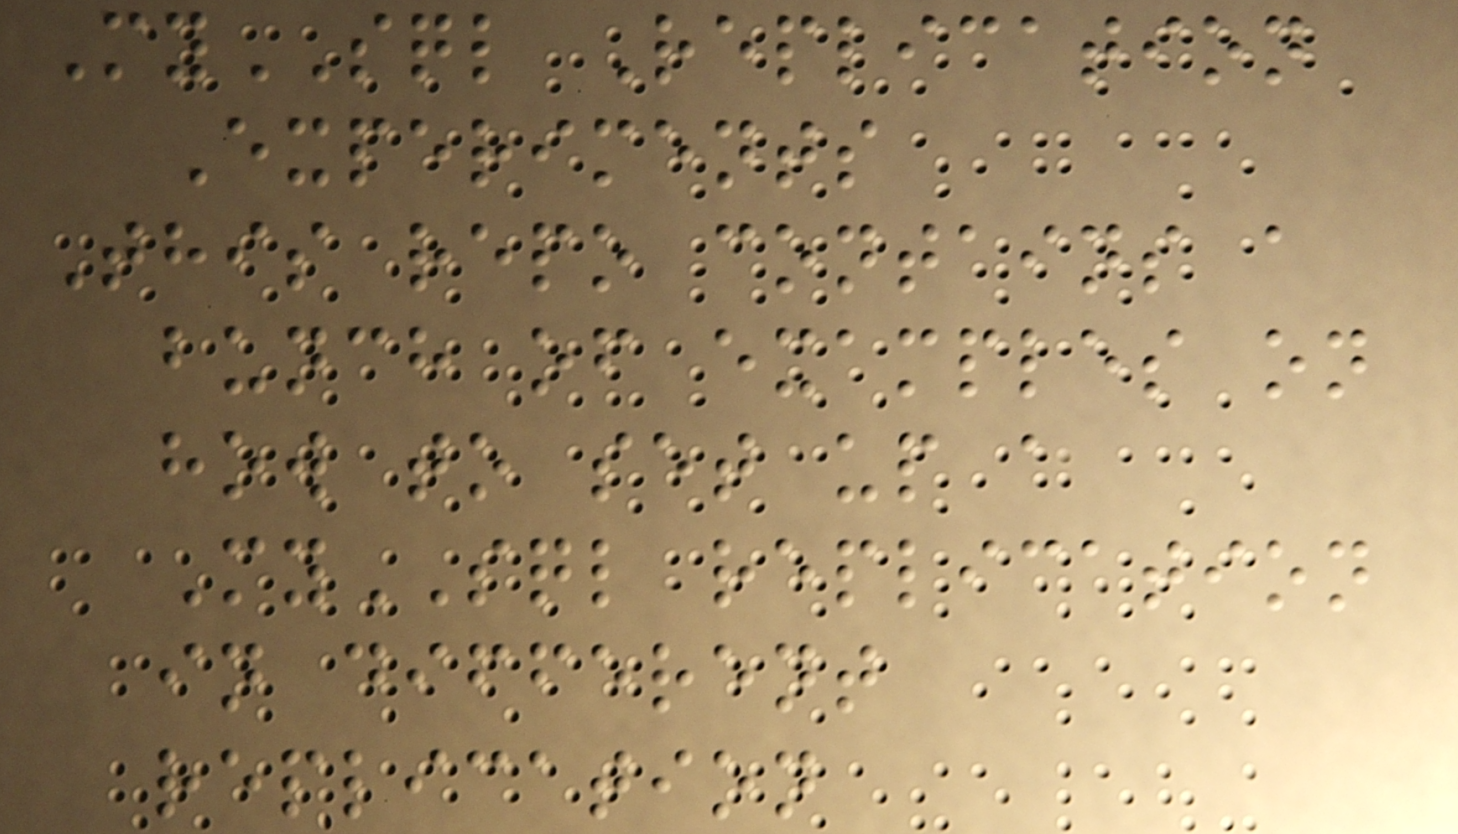MySQL Replication
Experiments
This repo contains a
bunch of examples on
how to set up a
MySQL replication
in different
replication
